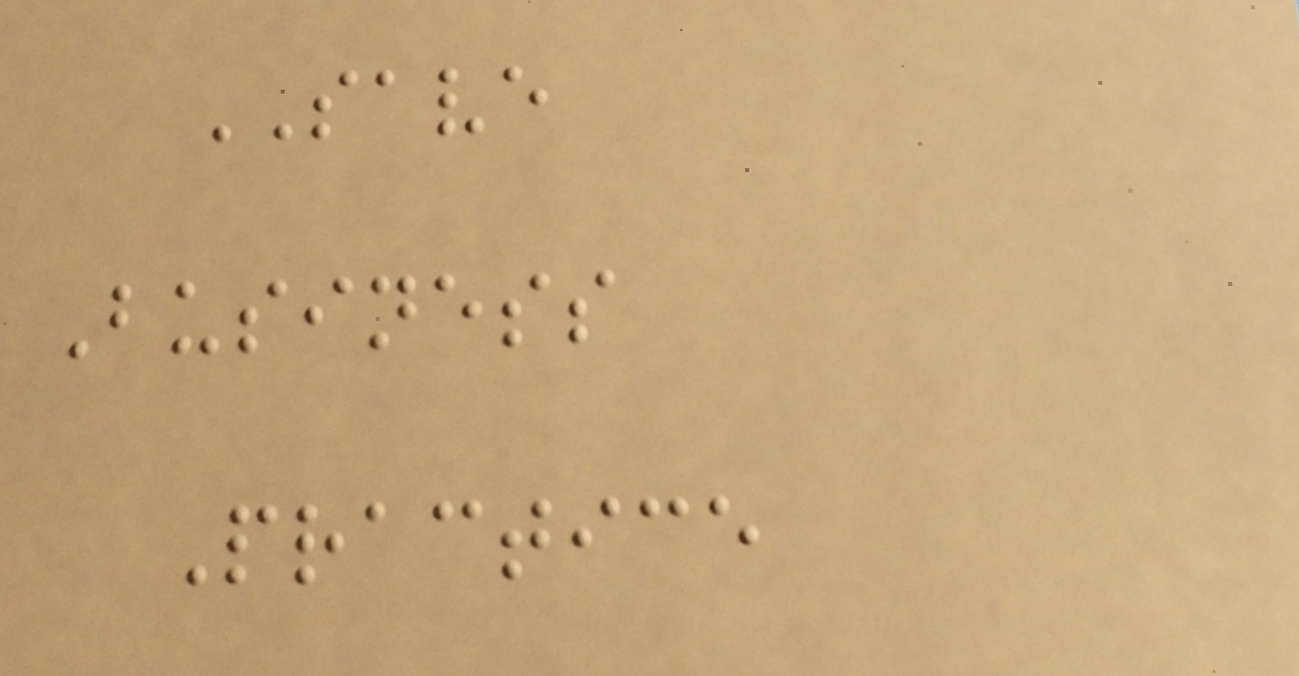SAVE
Business
Practice
